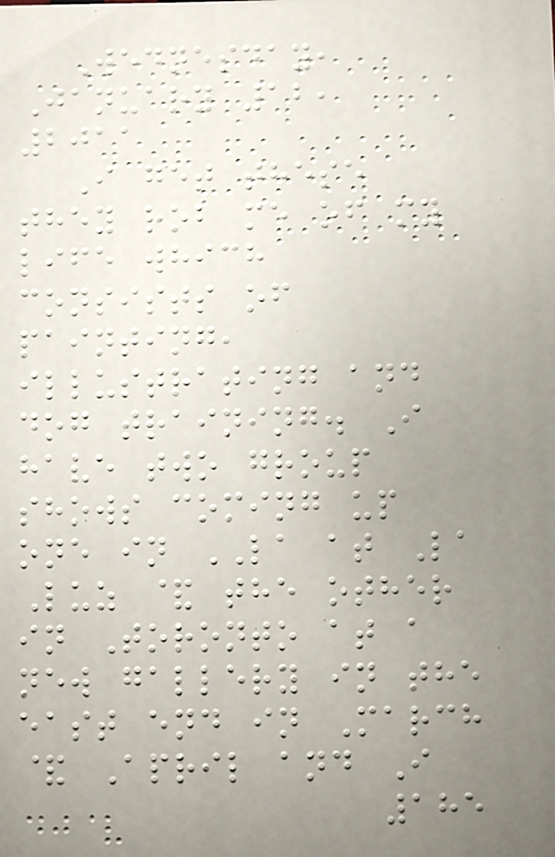Wednesday,
January 12,
2011
I get these
they rob me of my
life which
consists of
painting,
illustrating and
dog training. I
have two group
shows coming up
one in LA at La
Luz & the other
in Toronto at a
new gallery in the
east end in March
& April and I
185
